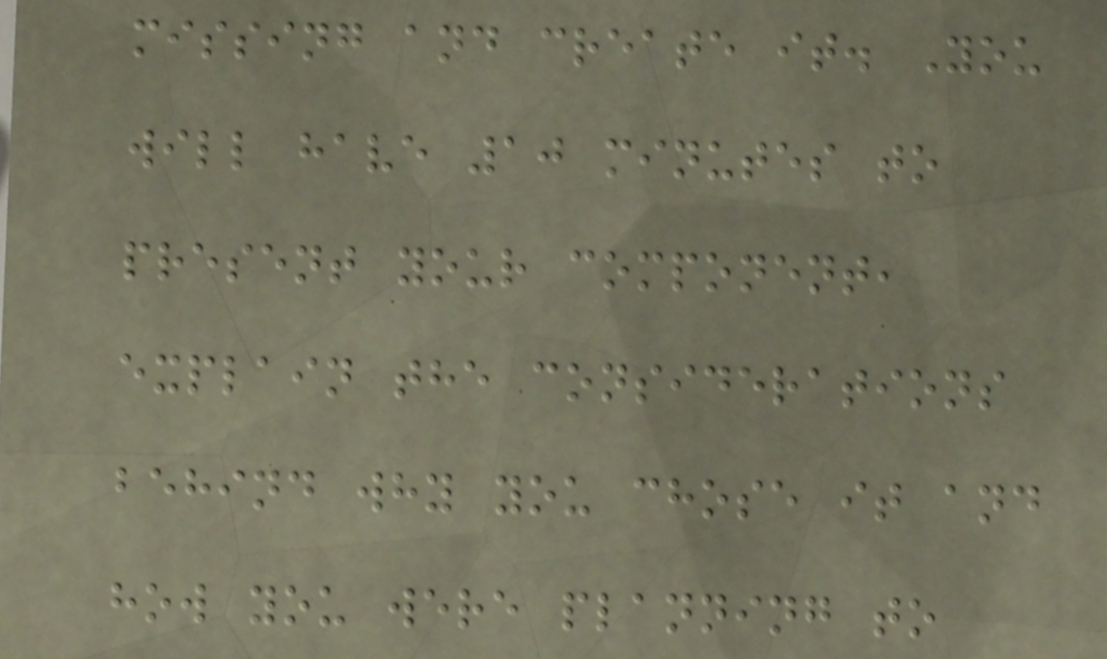missing and create it. You
will have 10 minutes to
present your component,
explain the considerations
behind why you chose it and
how you were planning to
